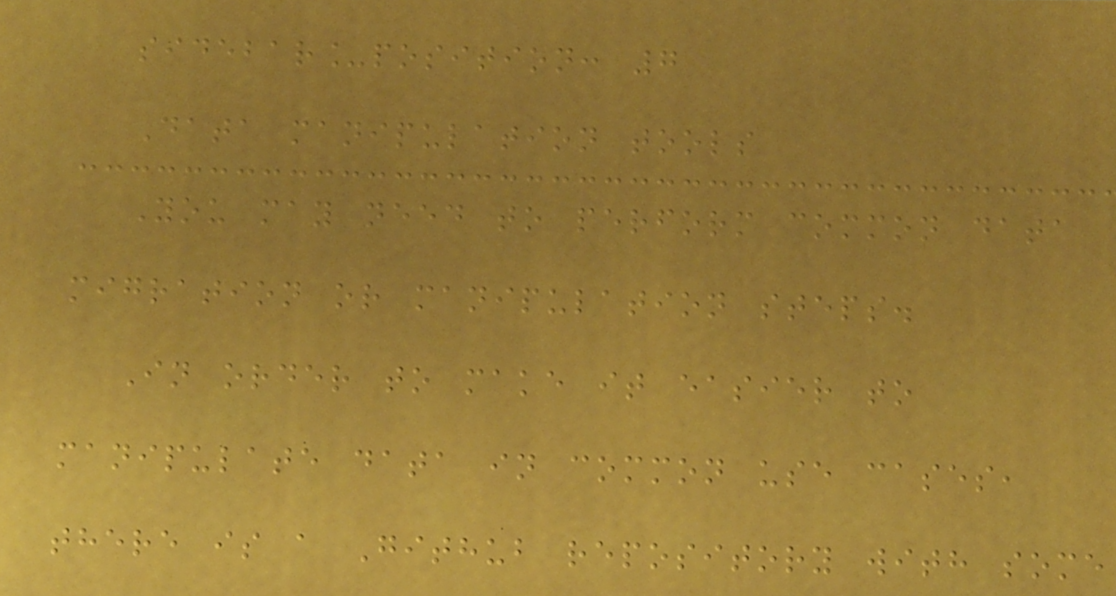sidebar_position: 7
Data manipulation tools
You may need to perform common data
migration or manipulation steps.
In order to make it easier to
manipulate data in common use cases,
there is a Github repository with some
